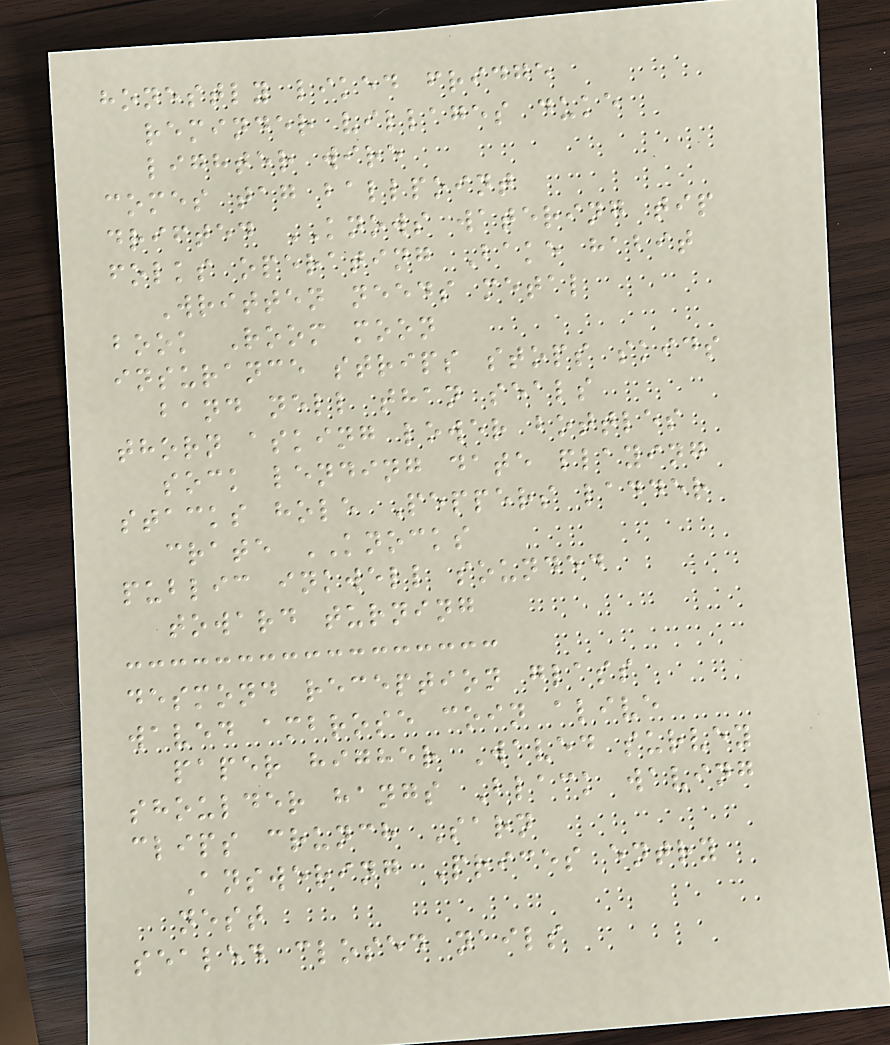honestly liked fridge
reminder villages duke
lighter wire
comes tag ballpoint
drifted KNOWS watering tip
folks operating Bake habit
Written needs metal
book Room moon
insurance strips stops skids
band nell than seals
thorn asking lower bottles
sock lending date playing
stacks hole Peppers ladder
crate KNOCKS
public inkwell sounded
toward turning
desmond reception glass
waved ambrose coin alive
paper higher Waved survey
shoulder hangs Black waving
clips crunch Sarn
Answering Prices entry
nest
sealed closed nails
